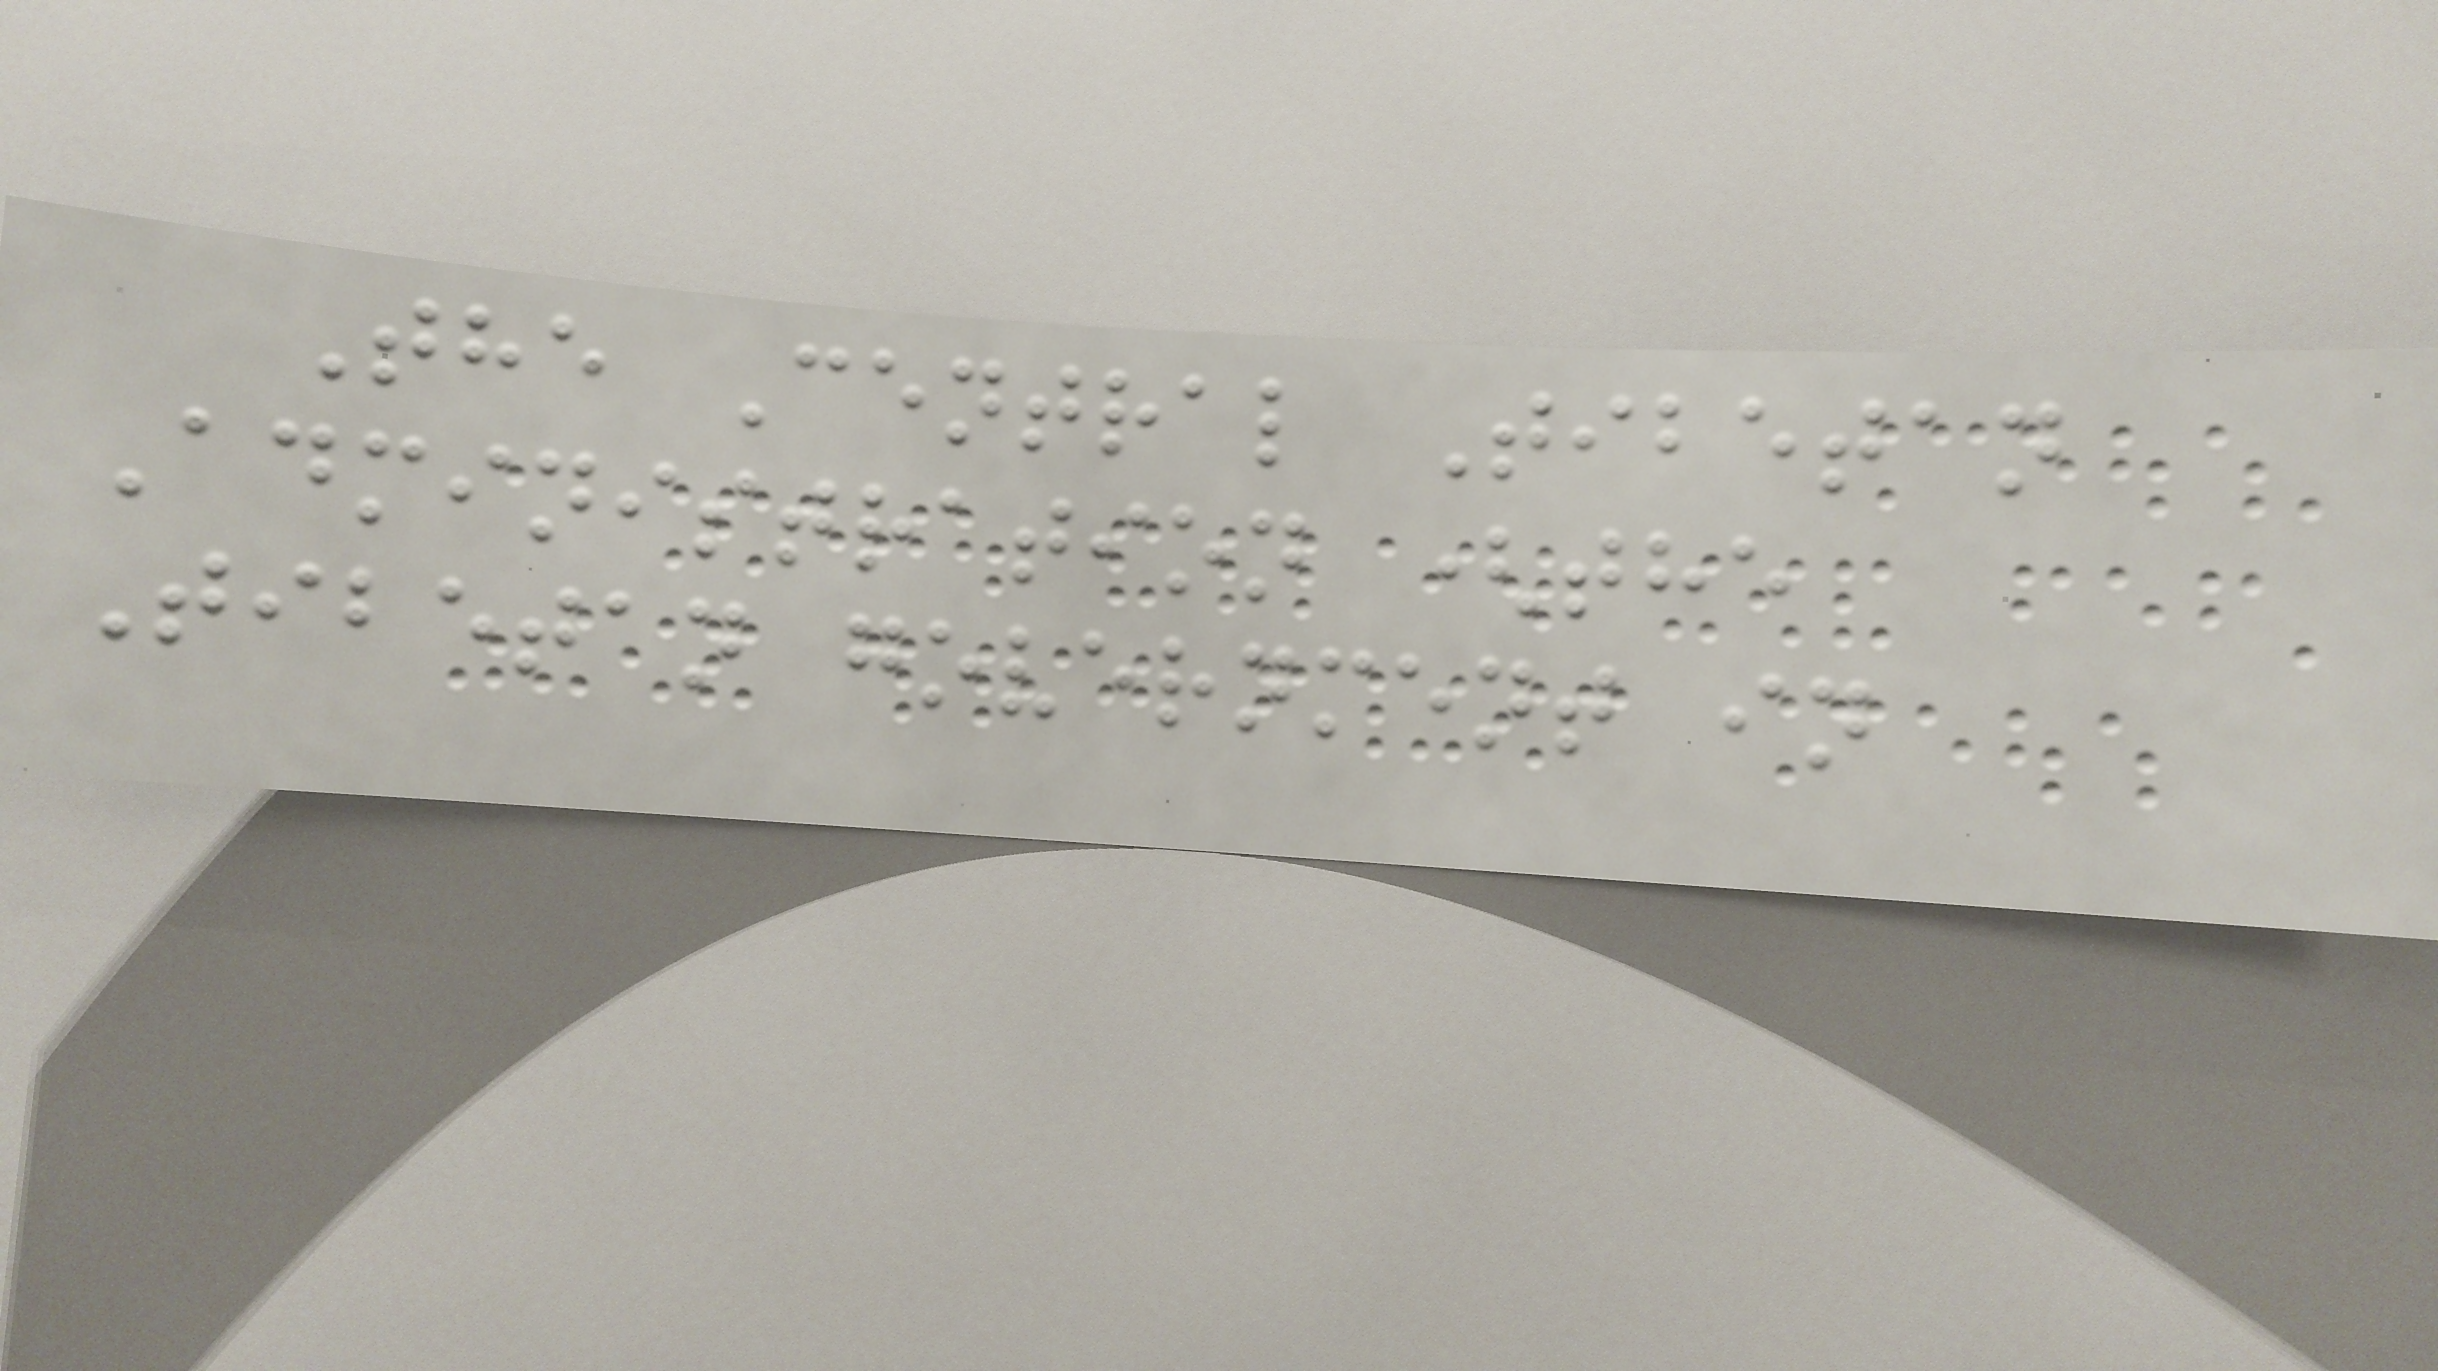The Central Tibetan
Administration (the
Tibetan government in
